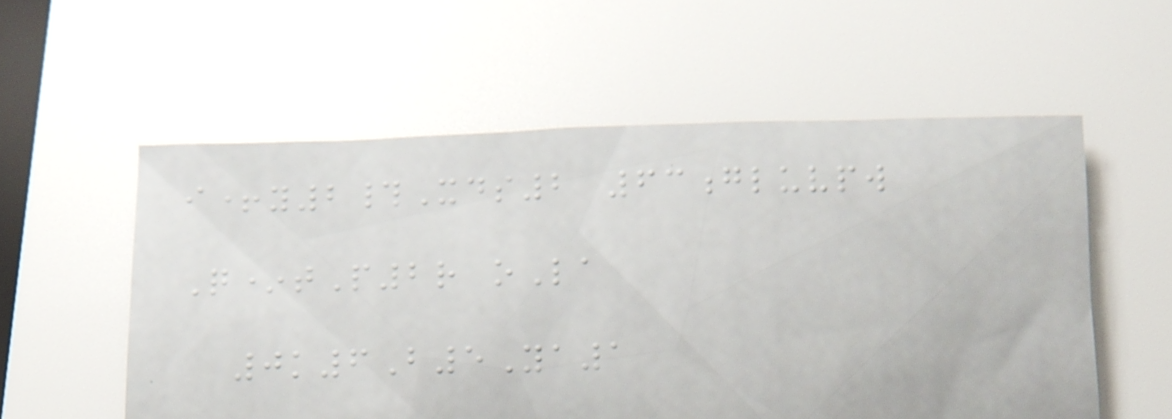i+y2#Xds2 63gluvpw
Q*tP2r oLa
0k6B5Ya1
